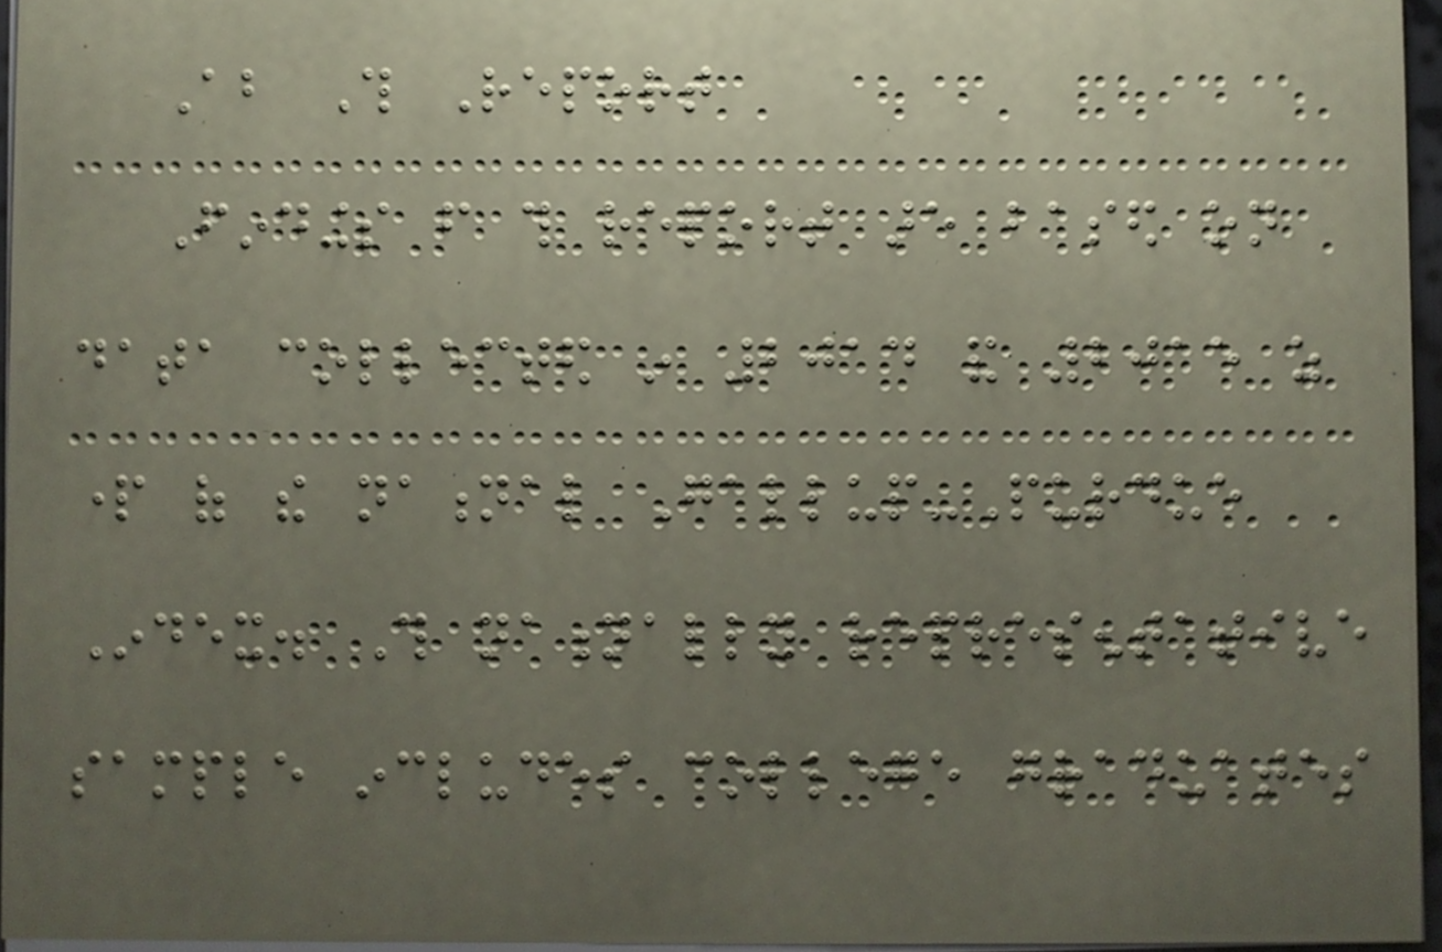About This Report
Findings from this report are based on
data collected in 2014 and 2015 as
part of the national Gallup-Purdue
Index. This nationally representative
sample includes college graduates
